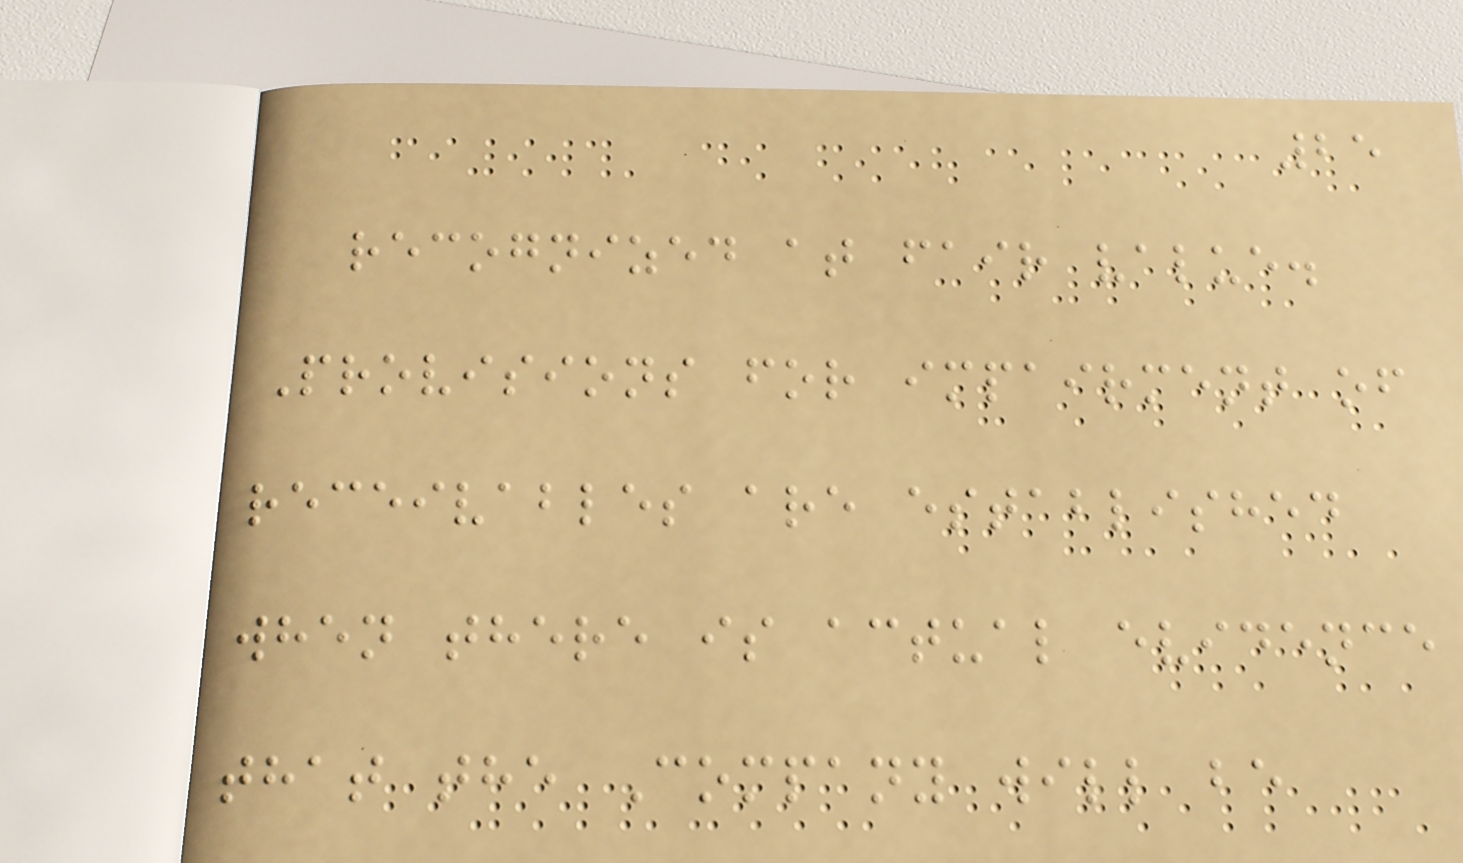25
recognized at fair value.
Provisions for impairment of
receivables are established
when there is actual evidence
that the Company will be
